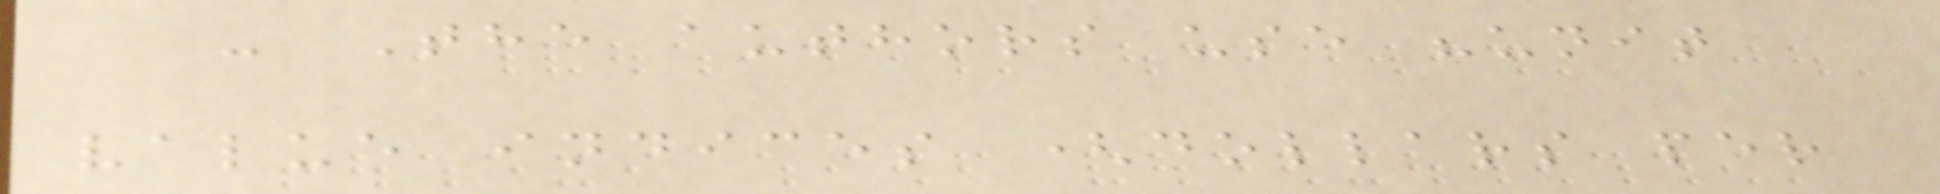- The authors use "unit
value indices (dollars per
